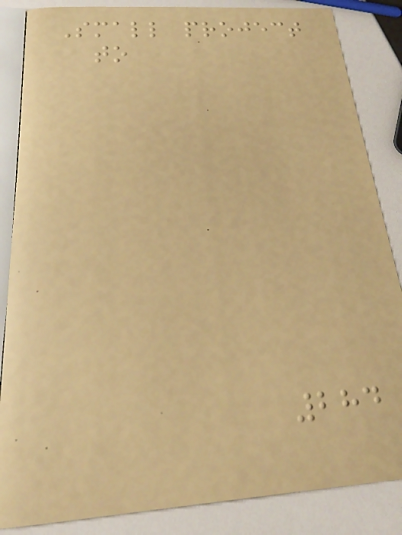Small project
to
284
